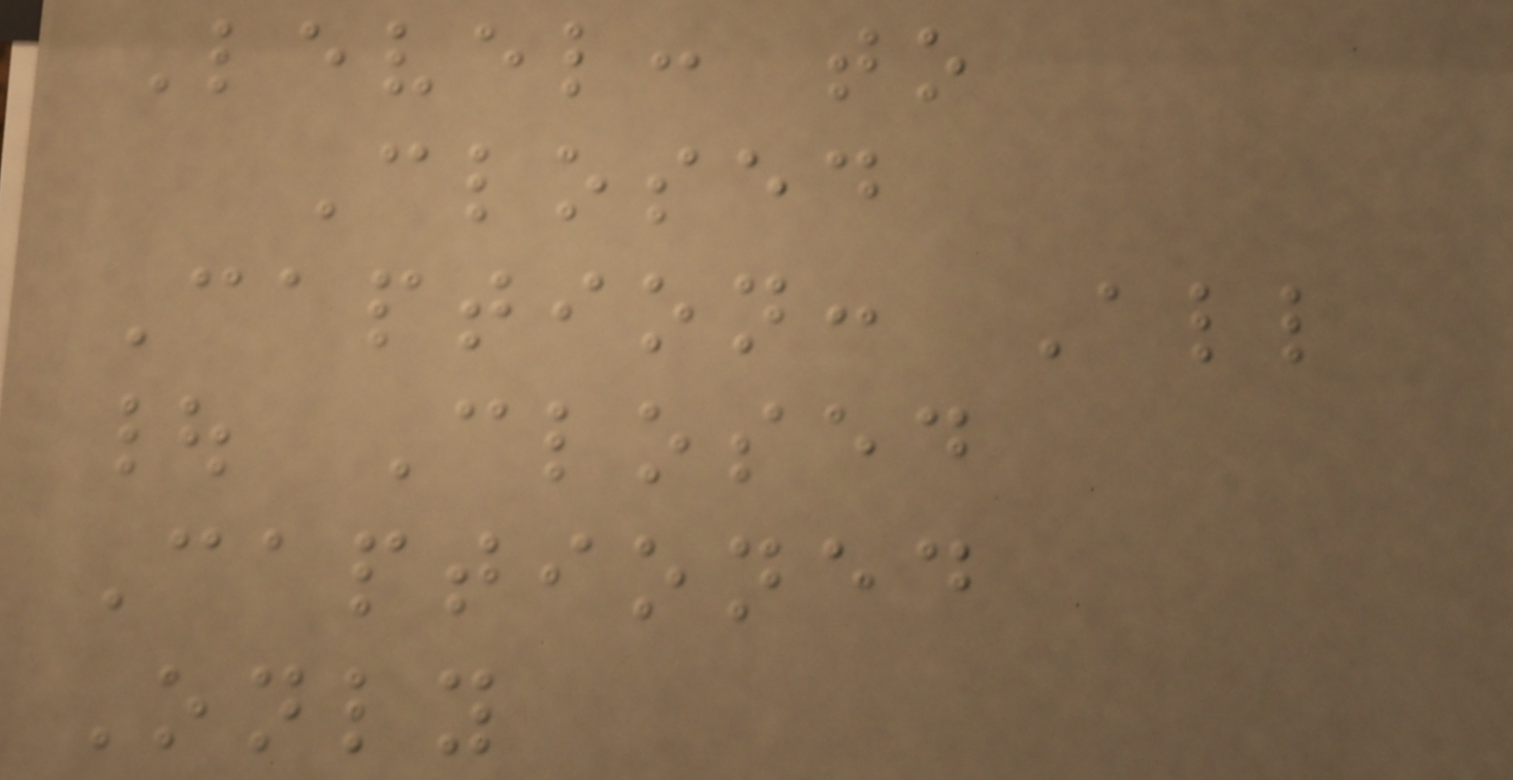Level: to
Closed
Caption: All
| Closed
Captioned
Only
